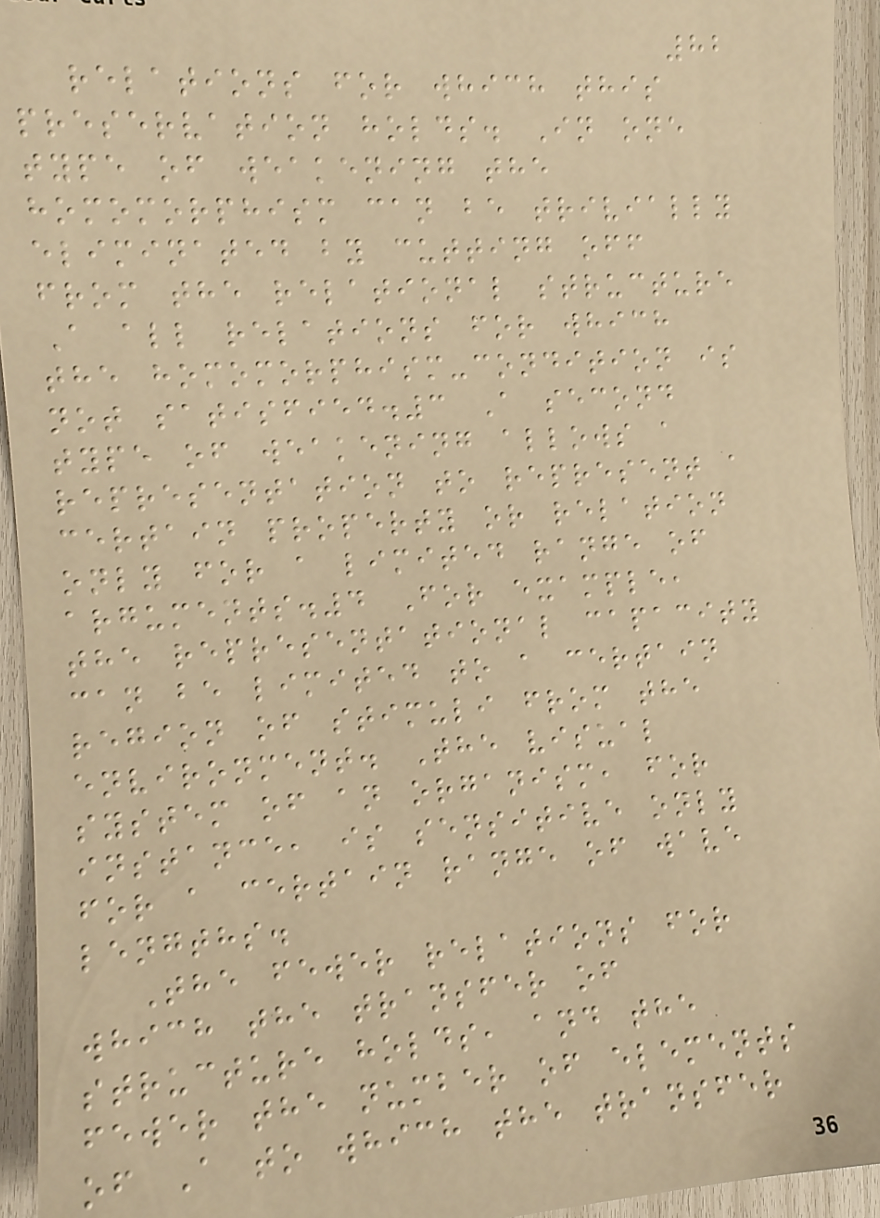82
relations for which this
preservation holds. In one
type of weakening the
homomorphism can be trivially
eliminated by cutting off
from the relational structure
A all relations for which
the homomorphism-condition is
not satisfied.3 A second
type of weakening allows a
representation to represent a
certain property or relation
only for a limited range of
arguments.4 For example,
the representational capacity
can be limited to a certain
region of stimuli from the
environment. The visual
system of an organism, for
instance, is sensitive only
for a certain range of wave
lengths.
The fewer relations for
which the transfer of
structure holds, and the
fewer the number of elements
of A to which the transfer
